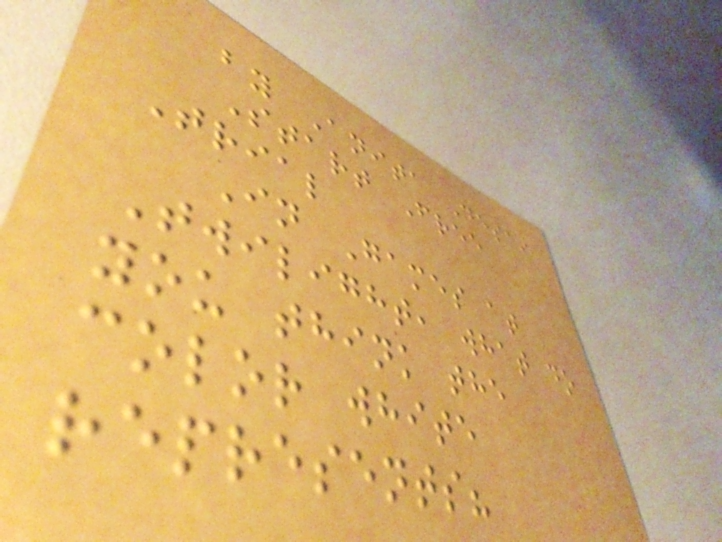by Anita Desai
Start Free
Trial
In Games at
Twilight, what do
you think the
color white
represents?
